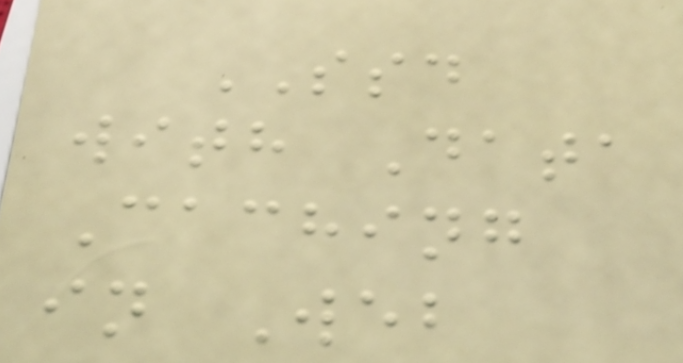SSD
with Data
Caching
in Web
